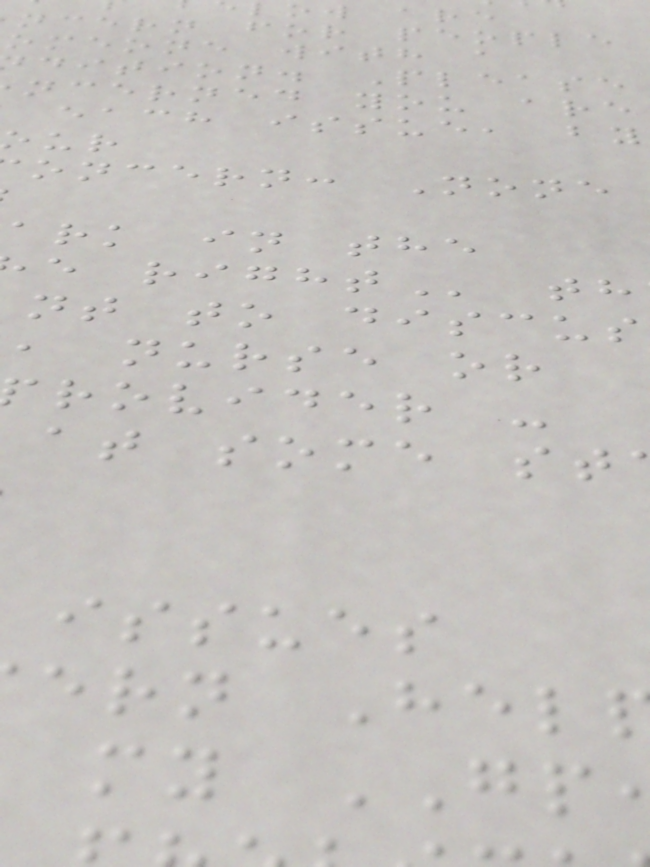ncern for people
omeone with a
dition. Please
ncerned you are
each issue, by
oncern: None
ark in the
nt to discus
, nurse or
rovider -
at some st
issues
ern Hel
my GP
